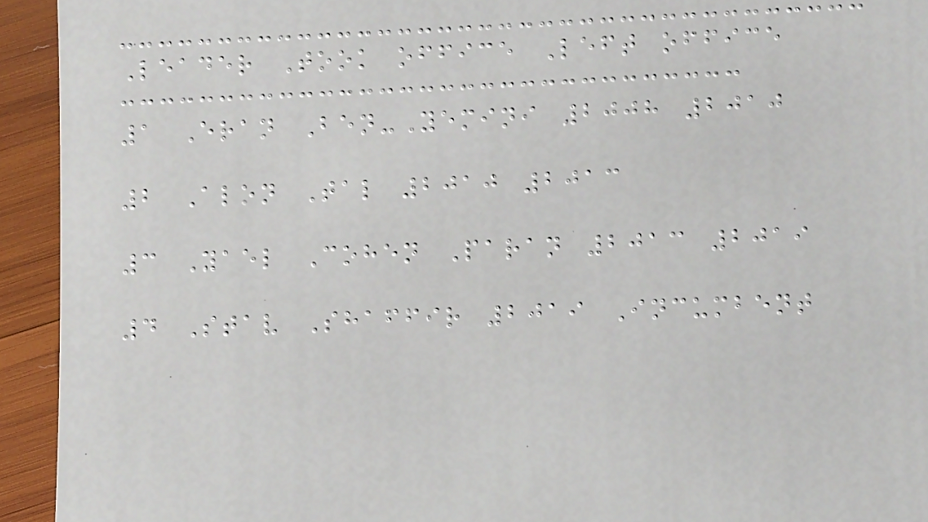Leader Took office Left office
1 Eran Ben-Yemini 2008 2010
2 Alon Tal 2010 2013
3 Yael Cohen Paran 2013 2019
4 Stav Shaffir 2019 Incumbent
